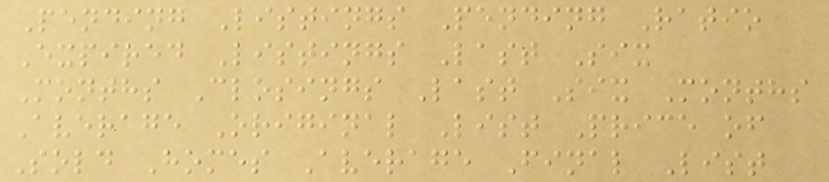Pending Listings Pending Ratio
Expired Listings Last Six
Months Closings Last Six Months
Average Original List Price of
Sold Homes Average Final List
